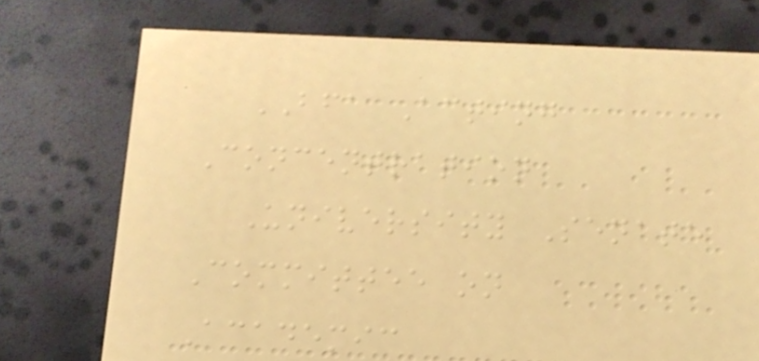BFA Acting
Concentration
University Senate
Committee on
Academic
